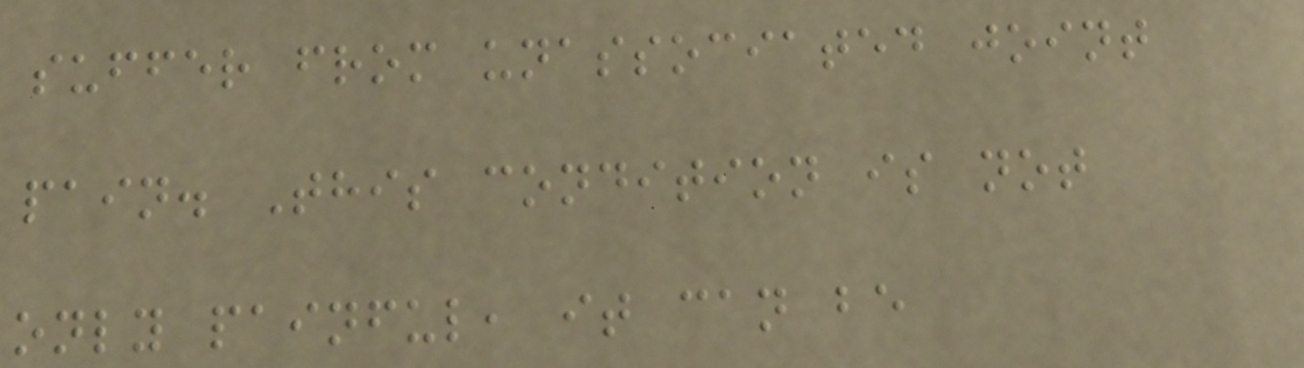suffer from unassociated joint
pain. This condition is not
only painful, it can be
